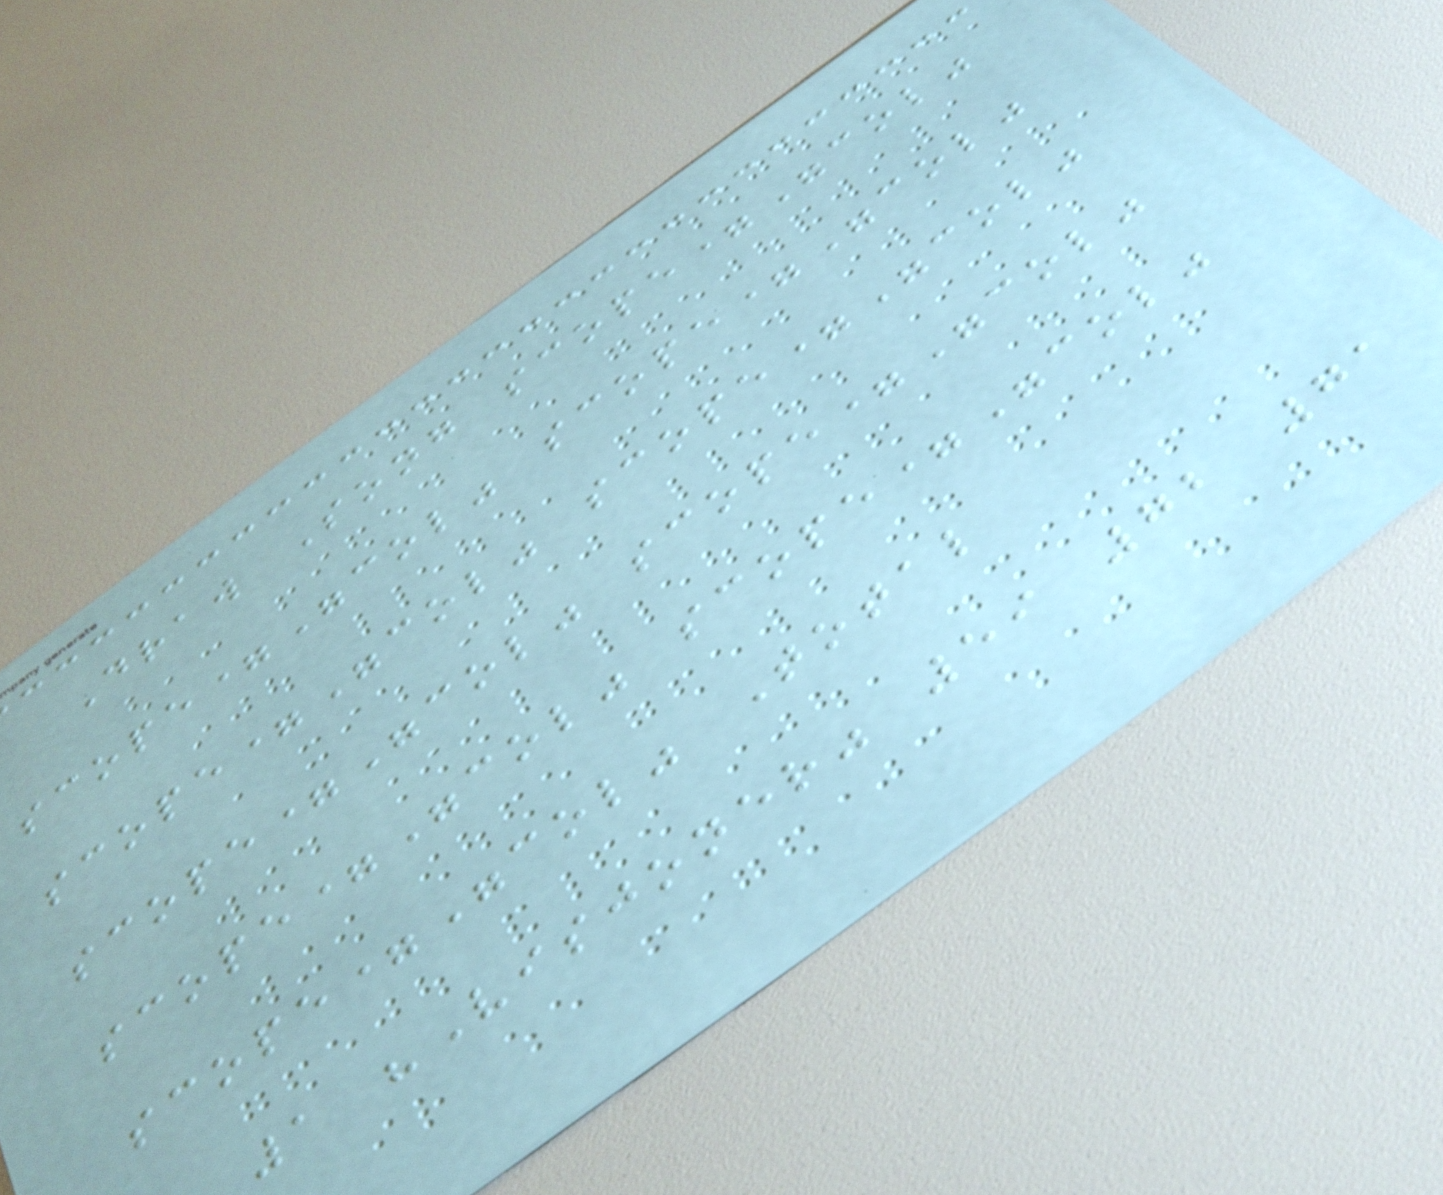Draw Song scope="col"
scope="col" scope="col"
scope="col" scope="col"
scope="col" scope="col"
scope="col" scope="col"
scope="col" Total
1 "Visjoner" 59 72 71
